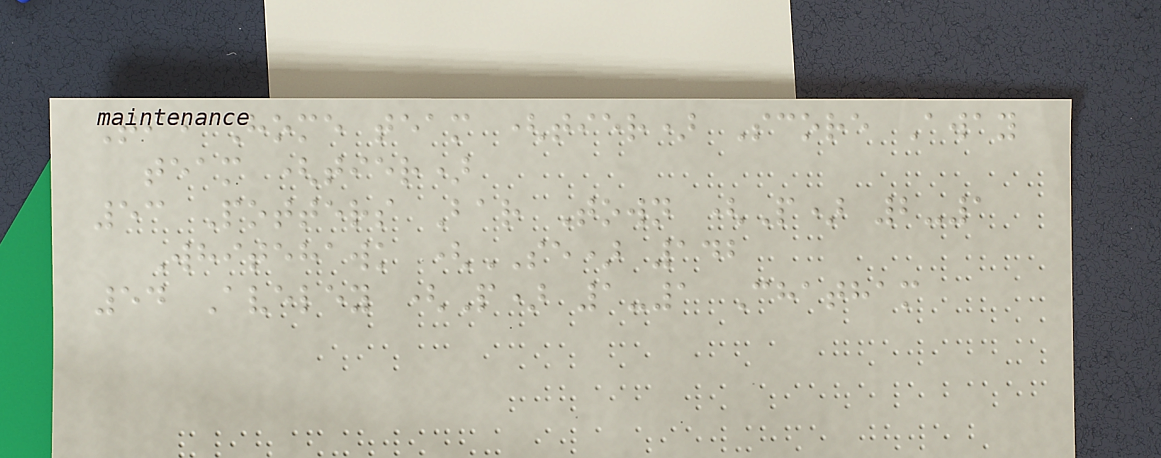Tie Home team (tier) Score Away
team (tier)
53 Potters Bar Town (P) 2-1
Whitehawk (SE) 142
54 Aveley (P) 1-1 Chatham
